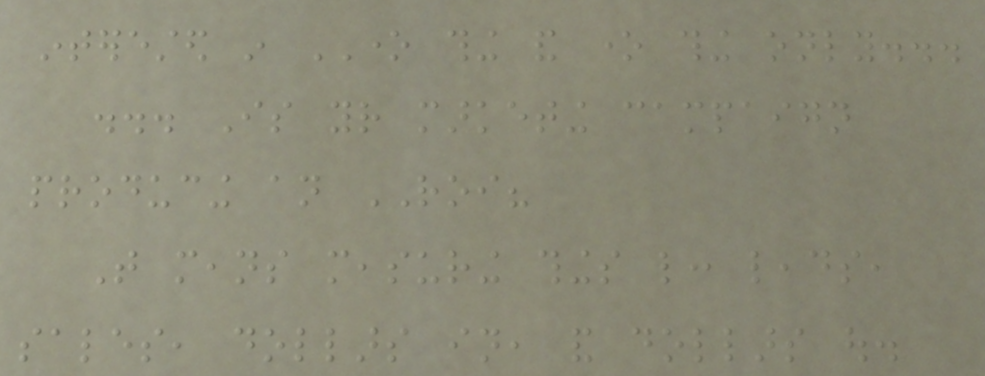interested in ONE thing and one thing only...
... Is your marketing campaign
producing an ROI?
That means measuring things like: leads,
sales, dollars in, and dollars out.
